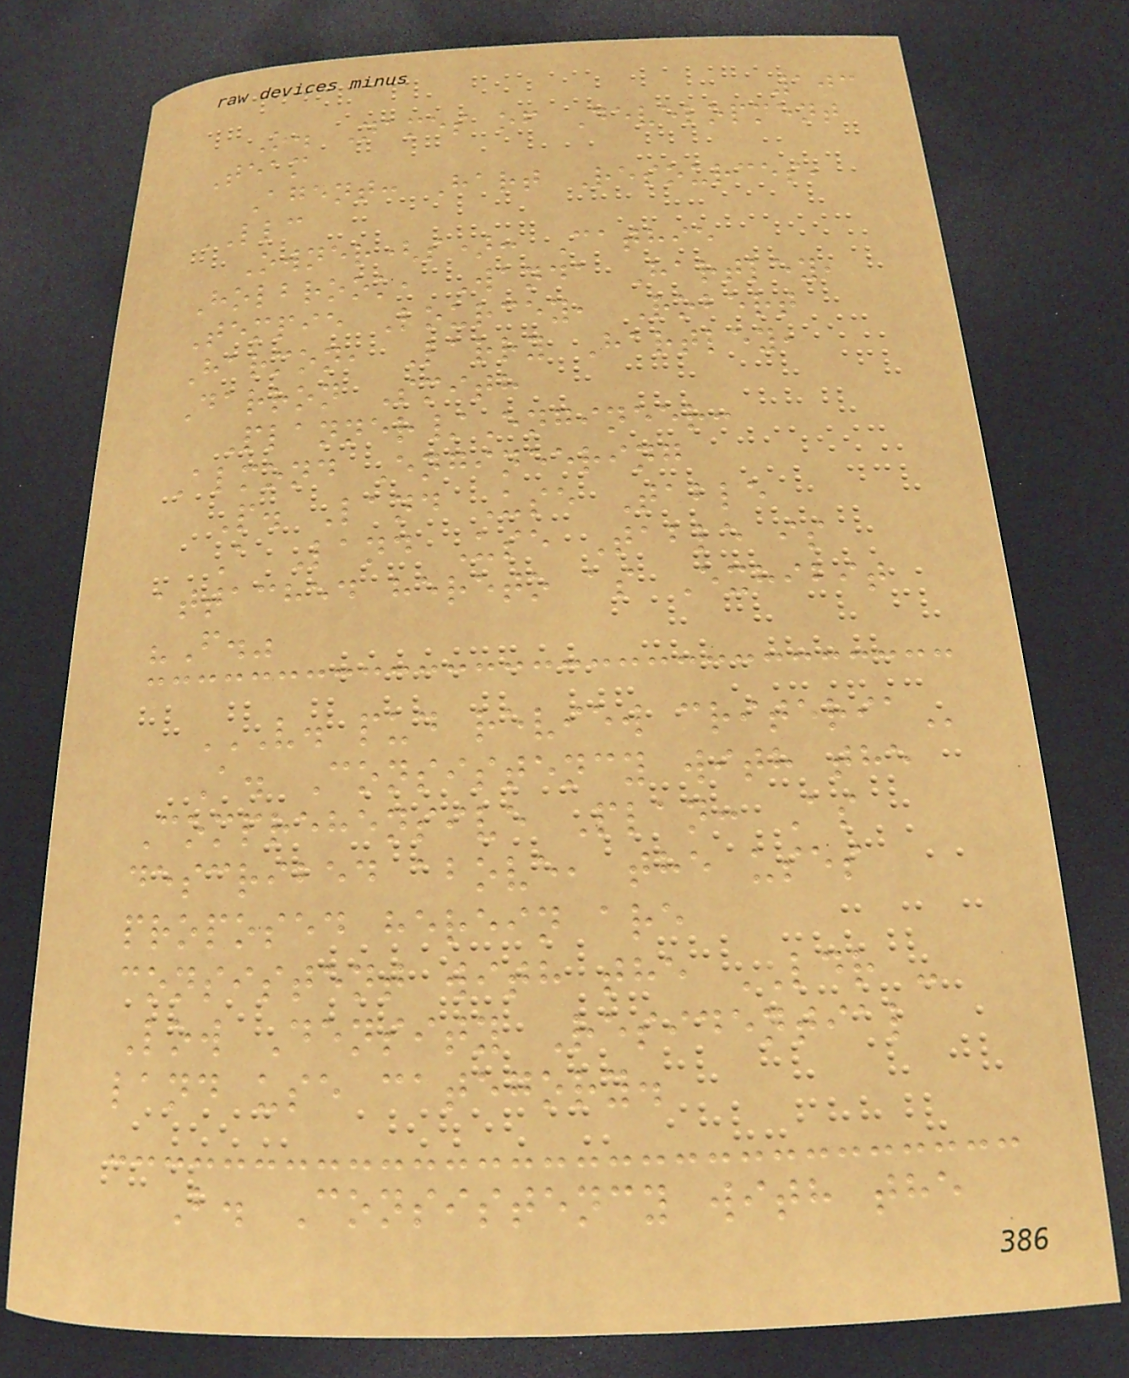103
O. Names of Development
Team
Agent: Hart Resources,
LLC
Owner(s): Cathie
Holbrook, Wanda Hartley,
Tempie Lourcey, Robert
Harmon, Larry Hartley,
Darron Smith
Planner/Engineer:
Almond Engineering
P. Land Use Table
A Land Use Table is
attached hereto as Exhibit
"F."
V. PUD REVIEW CRITERIA
A. Consistency with the
Comprehensive Plan: As
described above, the uses
proposed herein are
consistent with the LDR -
Low Density Residential
land use category.
B. Consistency with the
